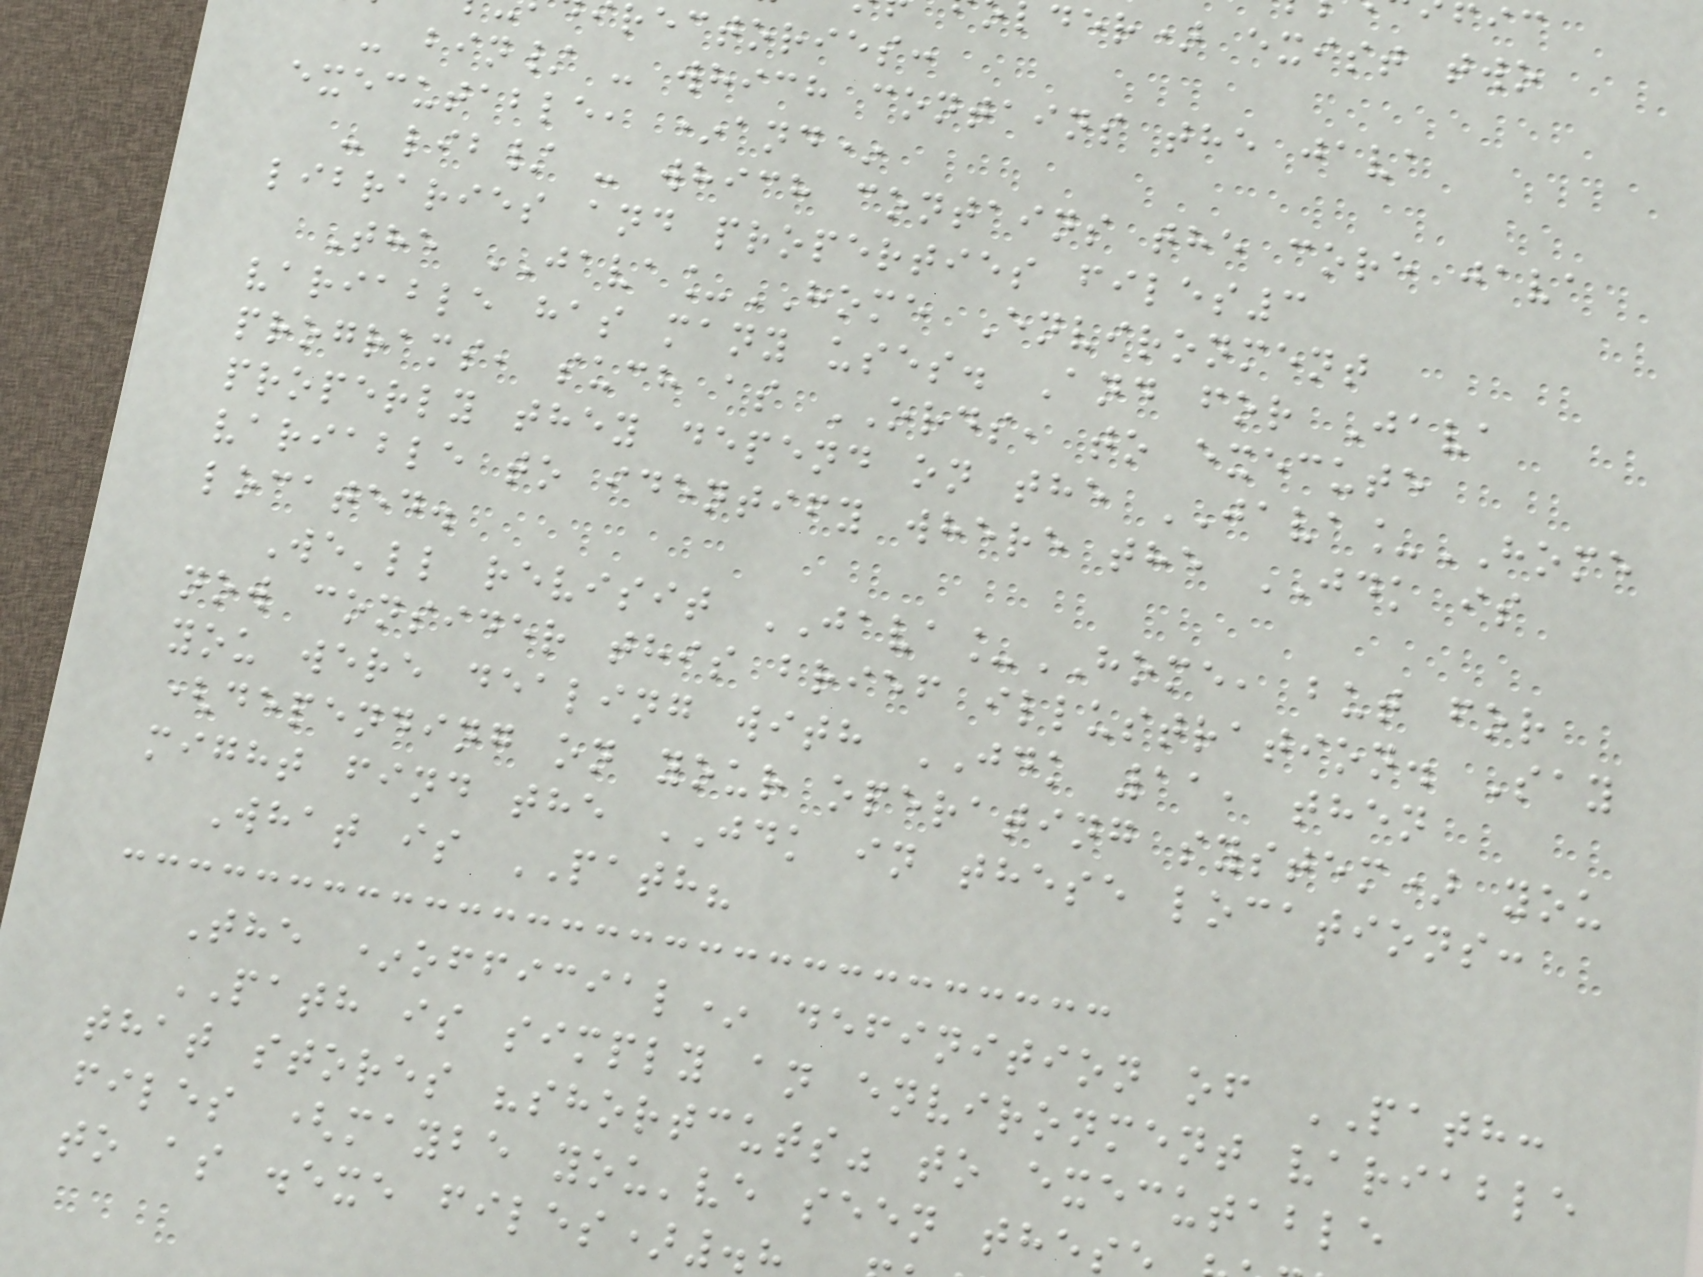der) exist two
rectories:
- bin/ - which contains the java
executable, *and*
- lib/ - which contains the core java
libraries and properties files3
The JAVA_HOME Environment
variable has many uses. And for Java
programs, such as ORDS, to execute
properly they depend on the JAVA_HOME
variable to identify where the JDK is
located.
We'll revisit JAVA_HOME, but for
now consider this brief illustration. Say
you were dealing with JDK 11, then
(depending on your operating system) you
might find the JDK in these locations:
What is PATH?
The *official* definition of PATH:
PATH is simply an environment variable
that stores "shortcuts" to executable
files (maybe you've seen the
to as .exe files)
